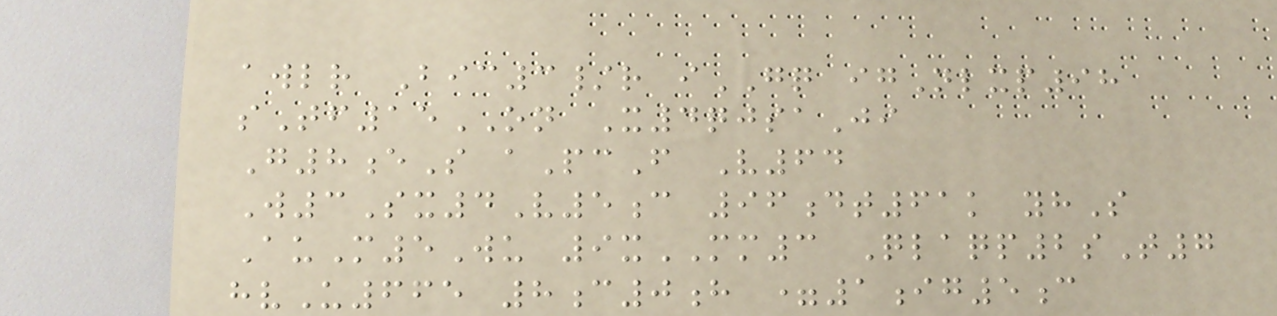awlr Bic3/r iGQ igNlxp98
sTf15ON X4qjsaJi
G8eS aPcF V64
W3Sx4V5c 96dt61k yhS
AuM5Wu 9xMM3 Qlaqp2sT7
hvU665 8c0h =1ig5c
